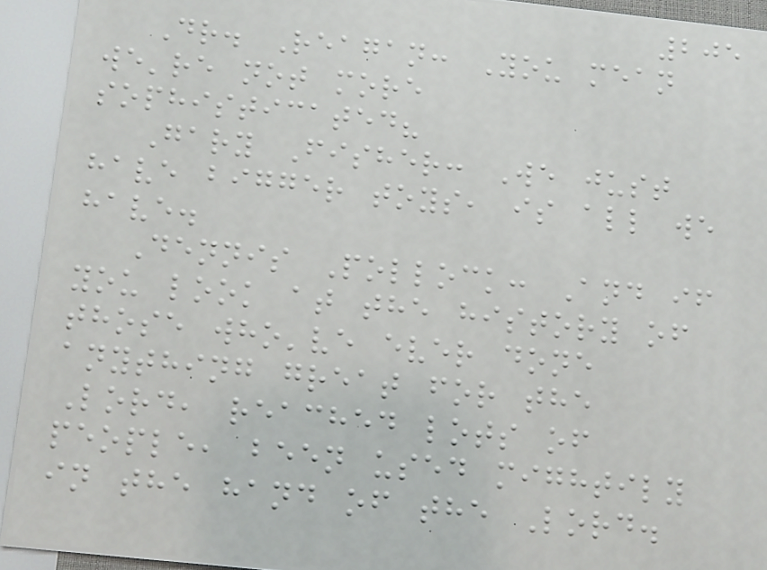205
Dr. Reagan: You mean
we're not more
sophisticated?
Gary Fisher: We just
have bigger toys, is all we
have.
Dennis Pollock: And if
you look at the history of
those who've ever done
anything great for the
Lord, reached lots of
people, been used mightily
in the hand of the Lord.
